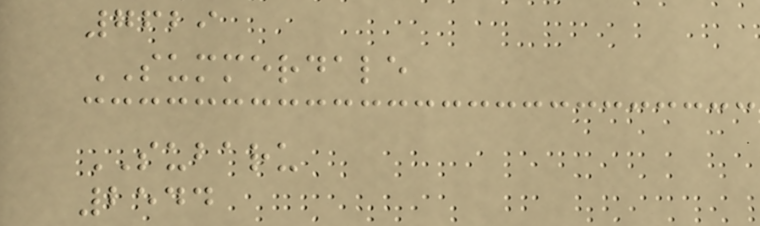7629
SUMMERDALE
SUBARU
2544
